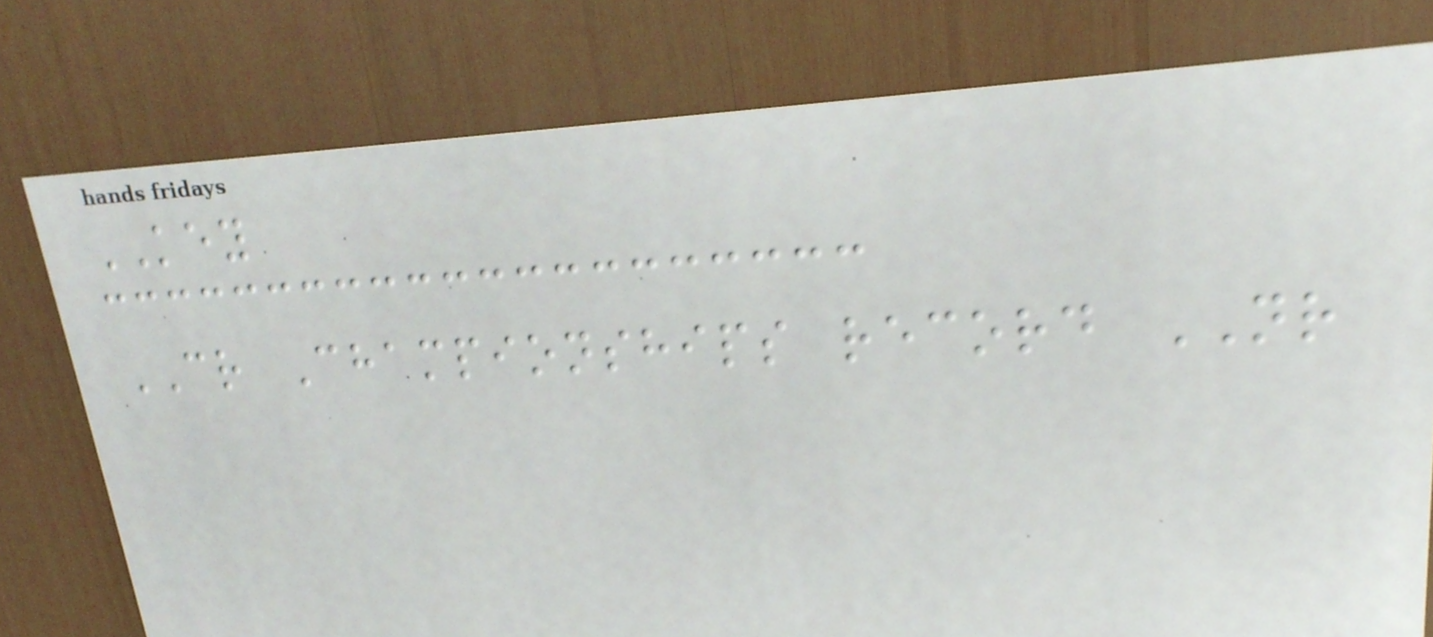KEY
CR Championships record NR
